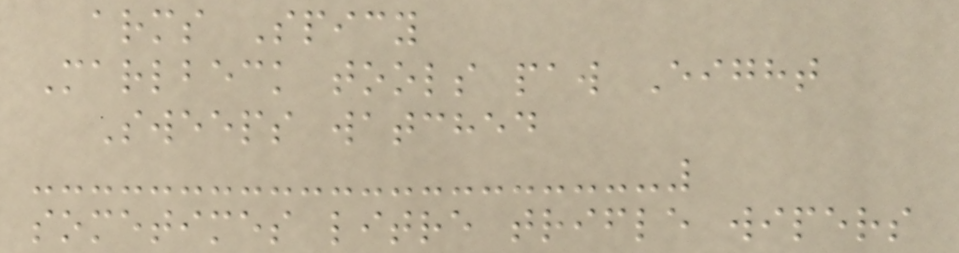arms Spicy
Marlbeck tools paw Eight
Sweeps watched
sometimes litre trifle wipers
